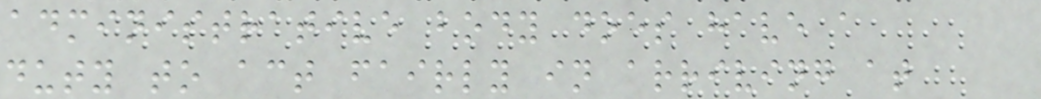administrative body does have a
duty to act fairly in arriving at
